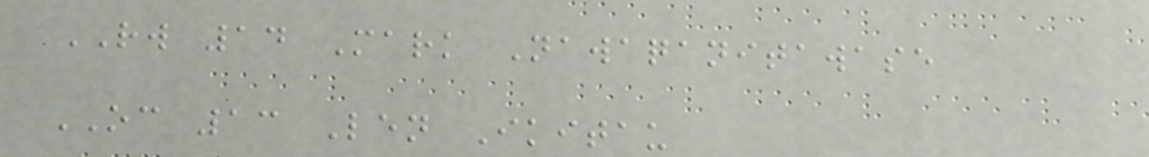RW 14 Mark Nawaqanitawase
OC 13 Len Ikitau
